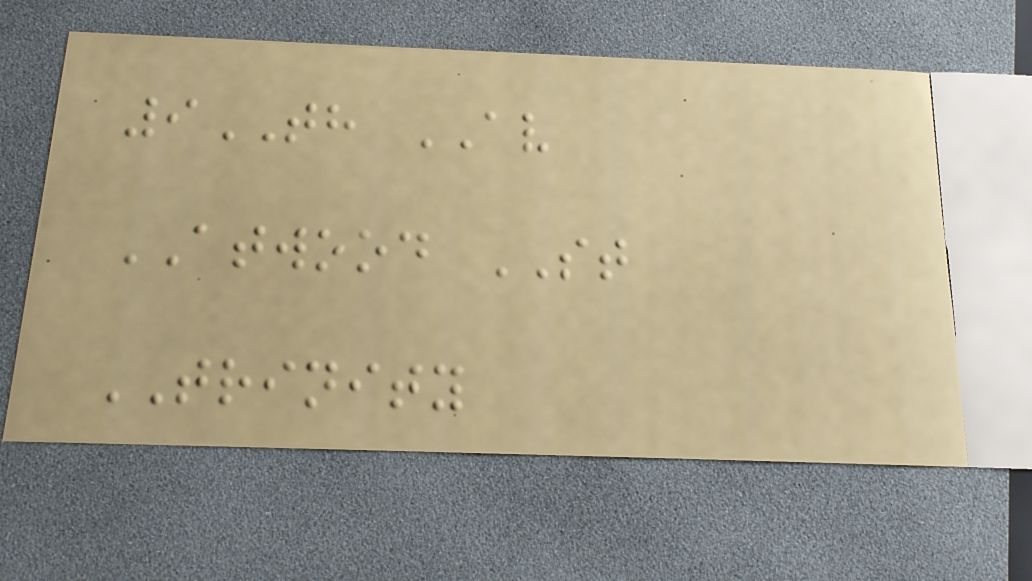9TH AV
ATWOOD ST
TRINITY
